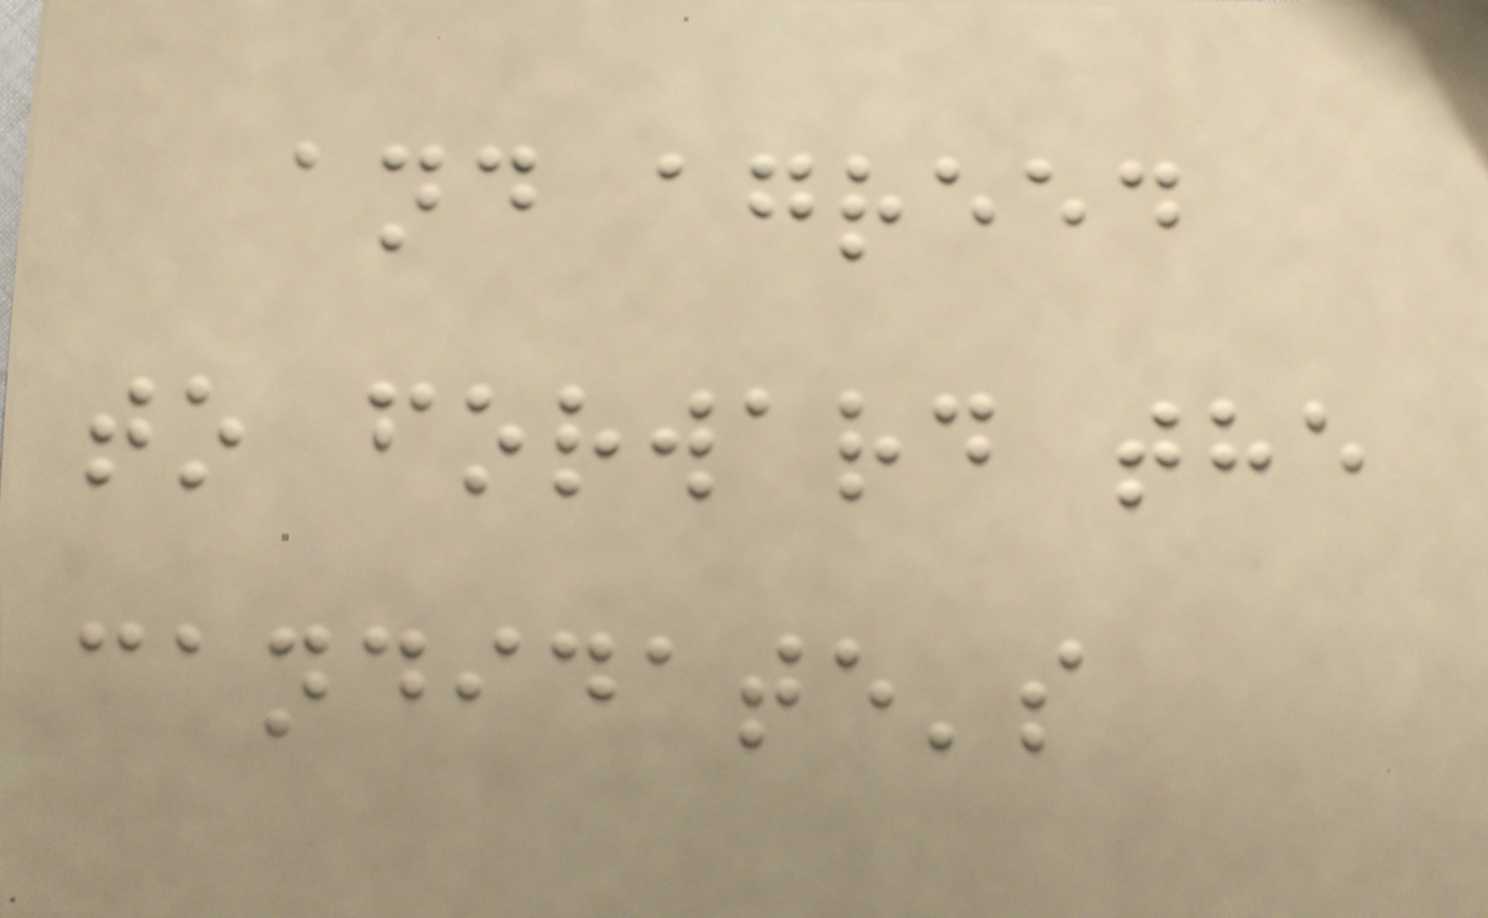and agreed
to forward the
candidate's
